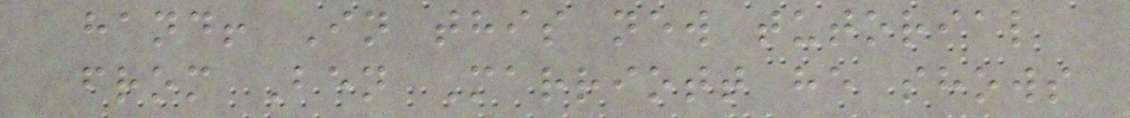hand! In this new tutorial
from Ben Marriott he shows
